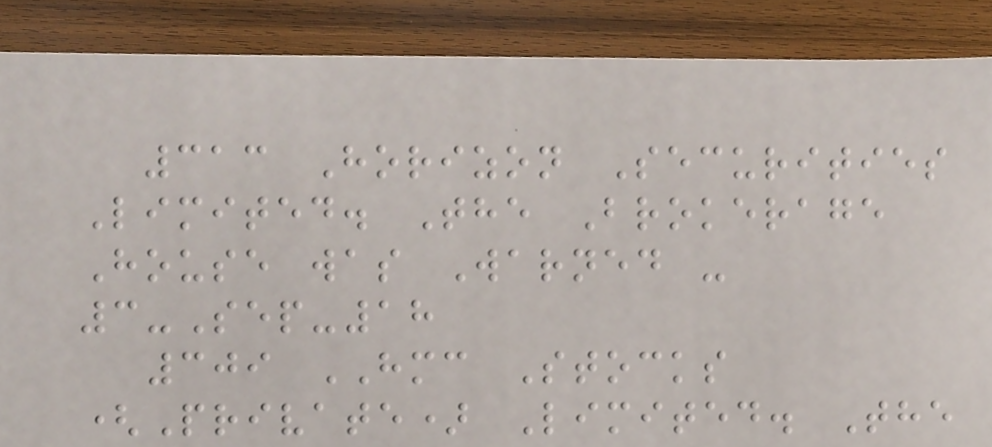313 Horizon Securities
Limited. The Brokerage
House was Warned -
3-Sep-18
309 HMC Stocks
(Private) Limited. The
